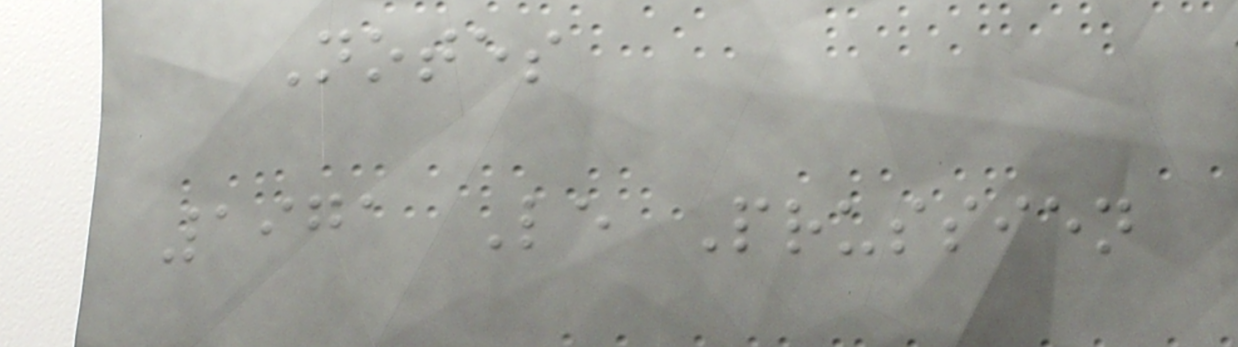Notes
1971 Le Prussien
